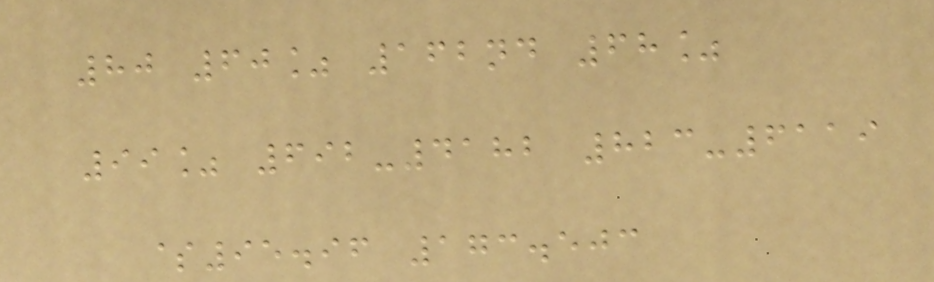80 60% 162nd 68%
99% 692-4182 823-6119
$95.96 173.503
